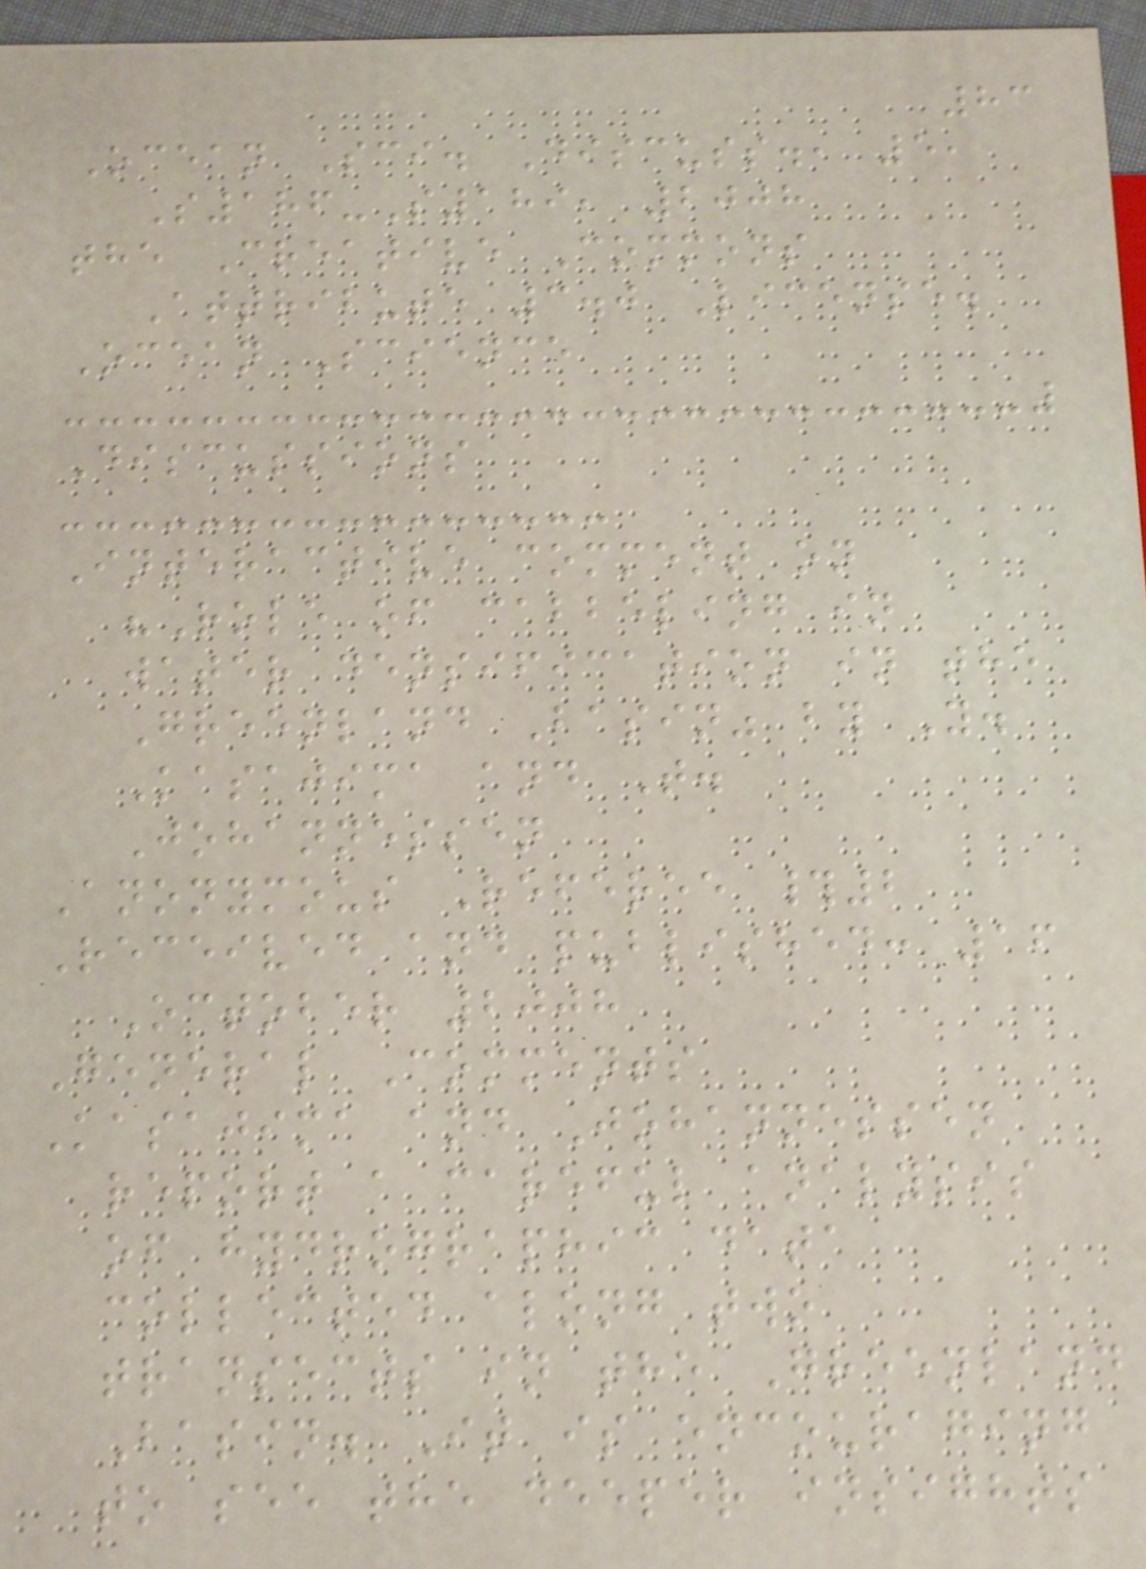83
Ocean Sci. Discuss., 5,
S186-S189, 2008
the Creative Commons
Attribute 3.0 License.
Ocean Science
Discussions
Interactive comment on
"Role of cabbeling in
water densification in the
Greenland Basin" by Y.
Kasajima and T.
Johannessen
Anonymous Referee #2
Received and published: 16
October 2008
General Comments
Kasajima and Johannessen
report a careful analysis
of hydrographic data
collected along two
transects in the Greenland
Basin. It is encouraging
to see the deeper insights
